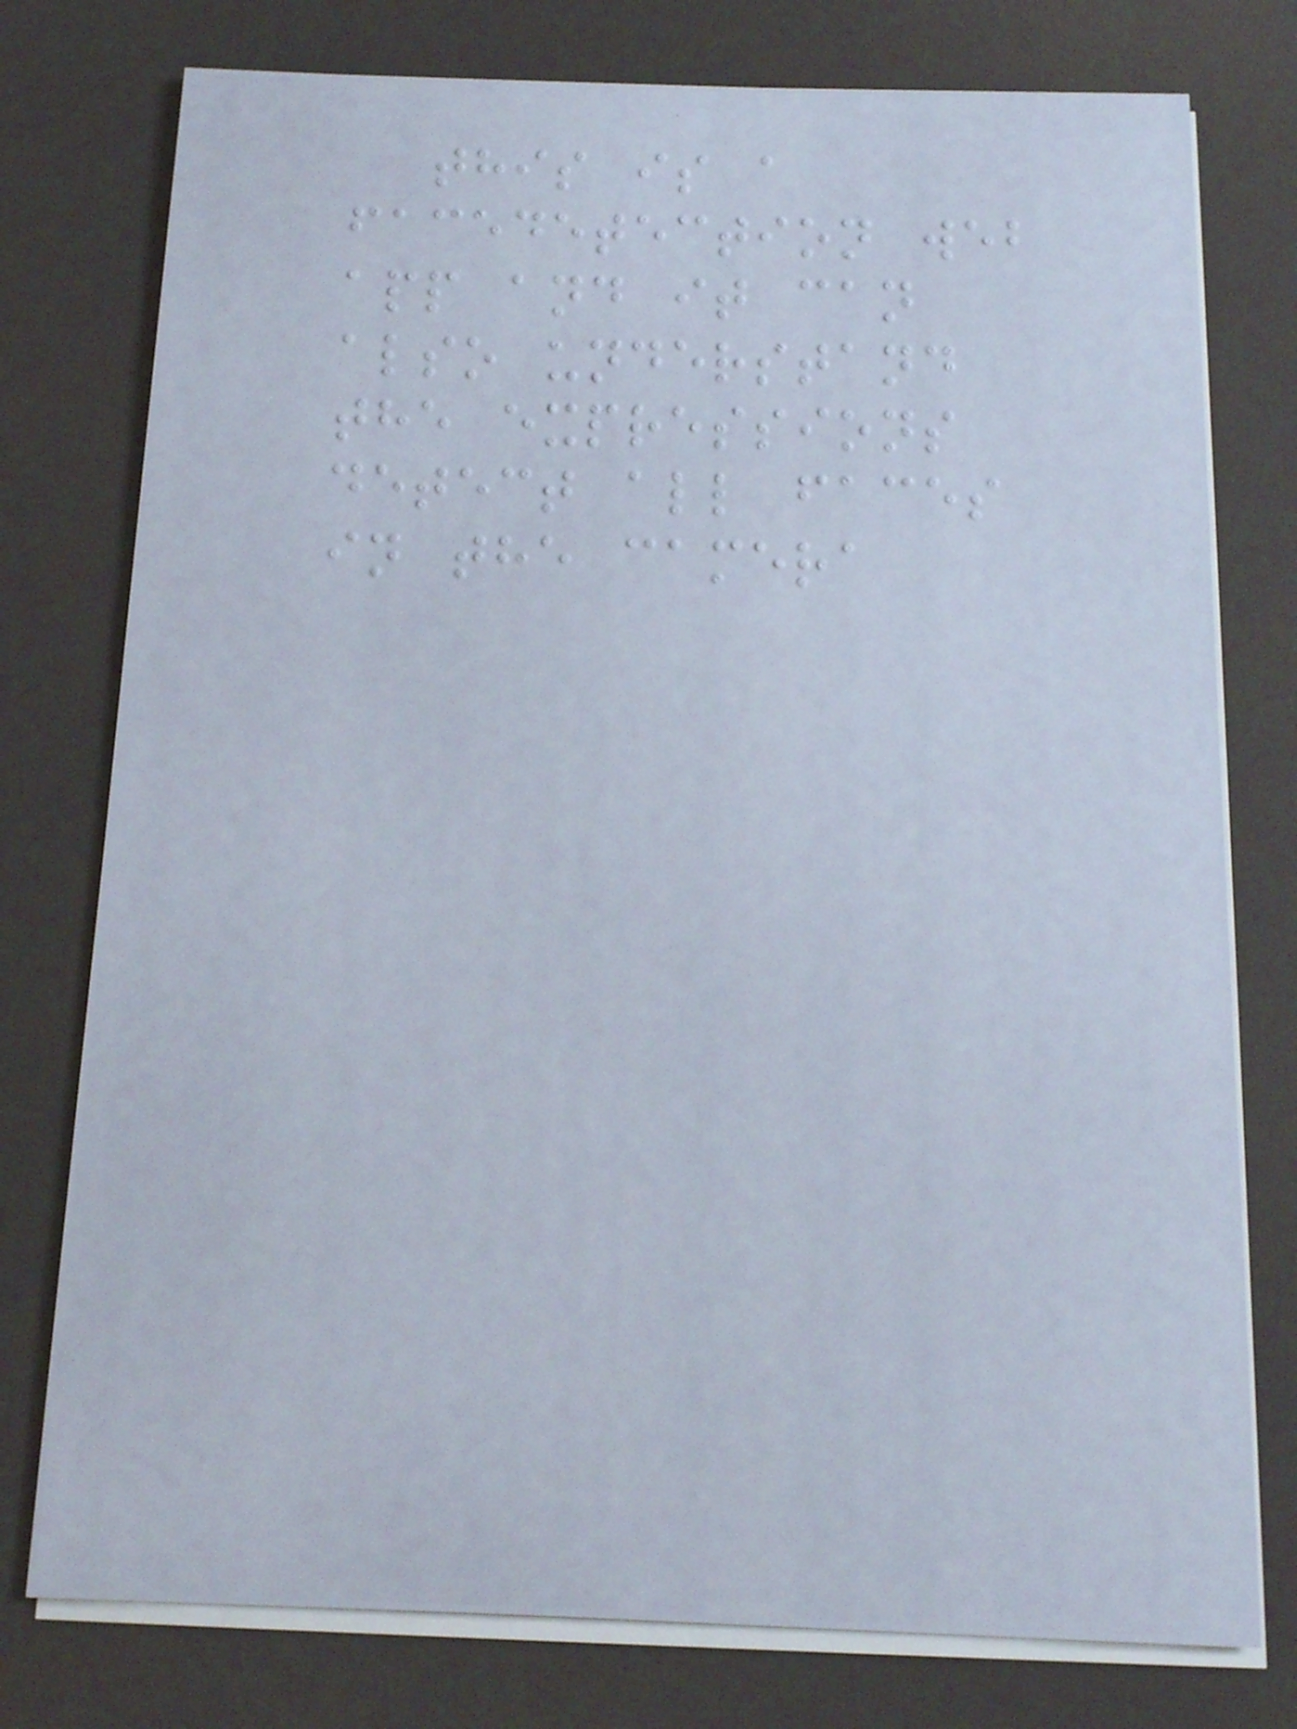this is a
facedetection web
app and it can
also understand
the expressions
detect all faces
in the camera
